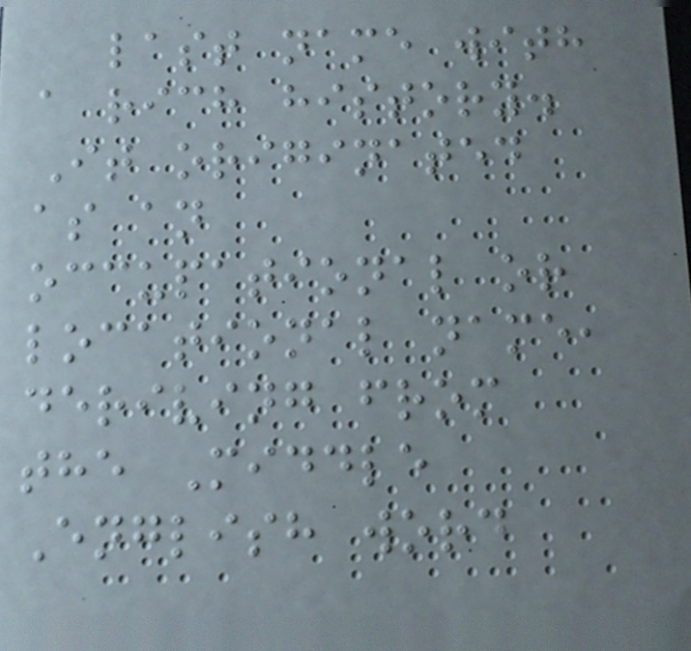last name with
a rich history.
It originated
as an
occupational or
locational name,
deriving from
the Middle
English word
